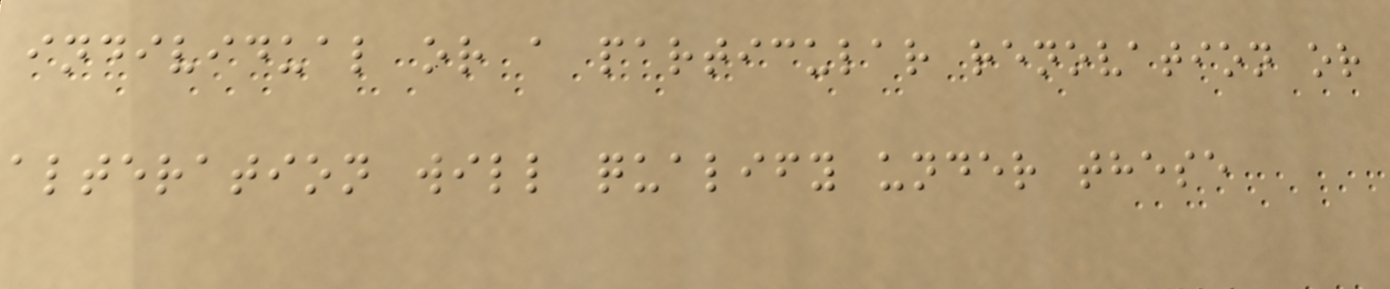individual or a particular renovation or
alteration will qualify under these
